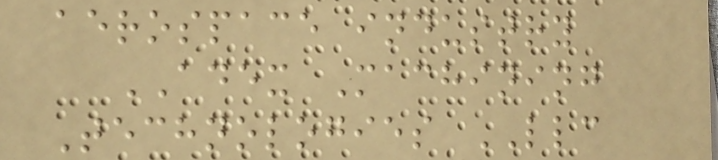aerospace industry
ADEX Machining
Technologies LLC
